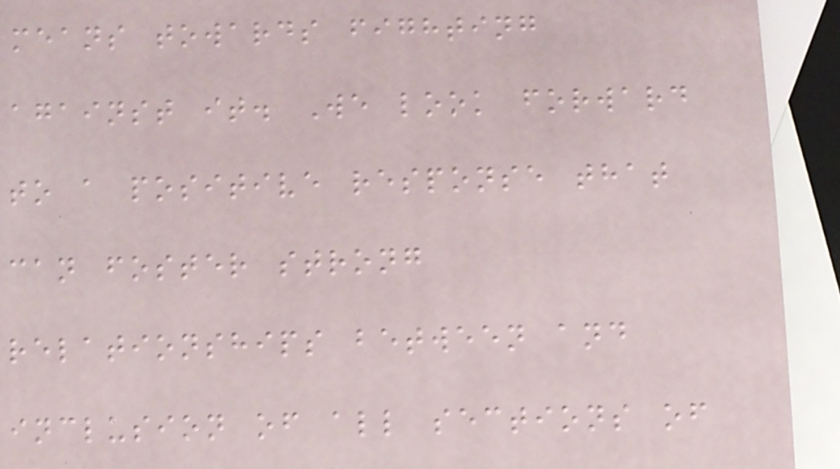means towards fighting
against it. We look forward
to a positive response that
can foster strong
relationships between and
inclusion of all sections of
